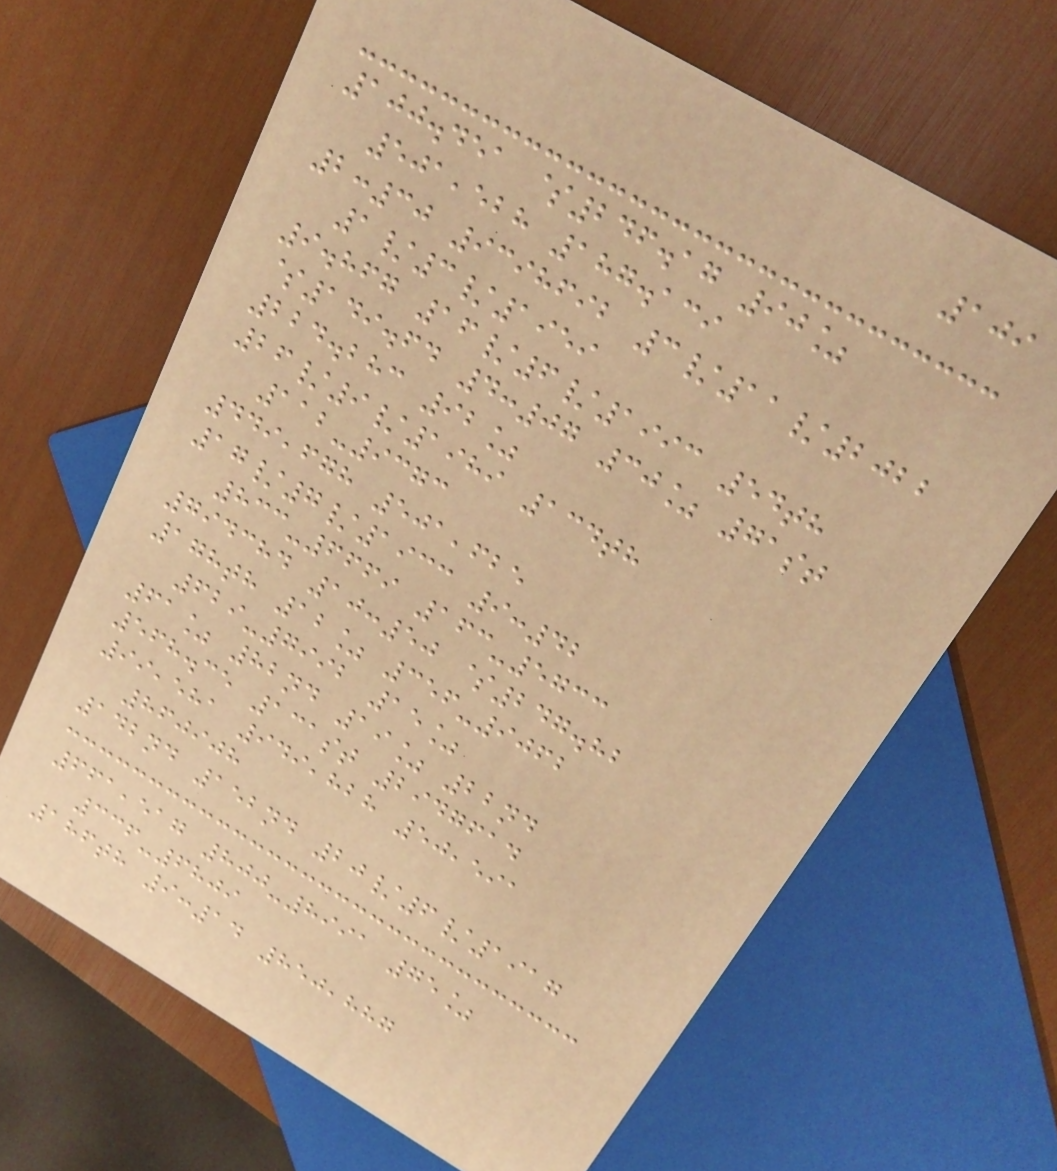109
100.451 $246.17 90%
501,528 187.139
2:30 9398692 3/11/2022
1/3/1959
9.867 16/6/1993 54th
$149.64 4:07 30% 71st
224.283 92%
26/9/1989 134th
112-9373
449,678 501,625
17/7/1933 9:42
833-6669 163-5733
794384 10:50 $247.82
178th 12% 356-9062
629-7992 15%
61% 82nd 19% 22nd
568.35 131st 2947614
99,581 949,828 50,591
860908
142nd 152nd 20/6/1917
661,517 800-8991 75%
336-6809
186th 9:14 850,887
